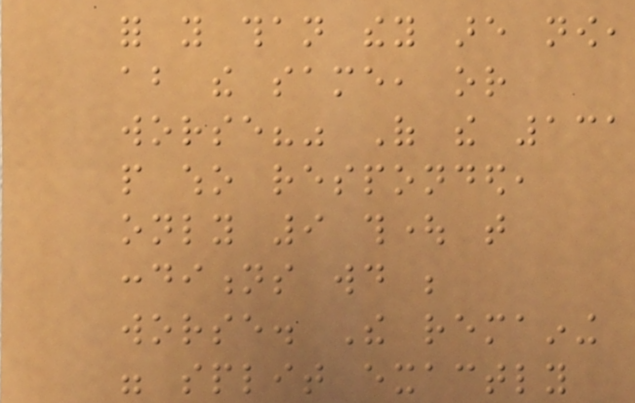for you than they are now,
about the same, or
worse?" Of the 131
people who responded,
only 9 thought that
conditions would be
worse. The remaining
were split exactly
